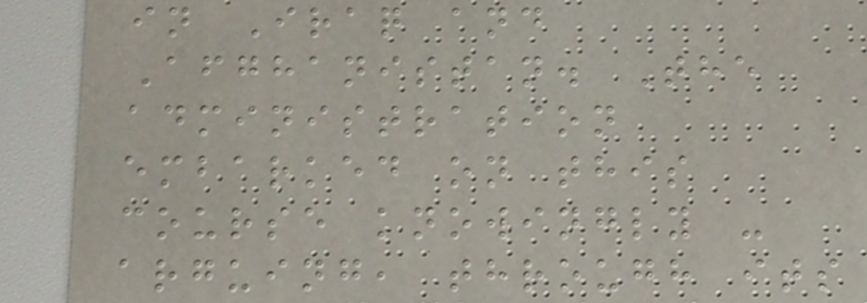in Iraq and
Afghanistan. The
administration
embarked on this
course knowingly -
arguing, through its
